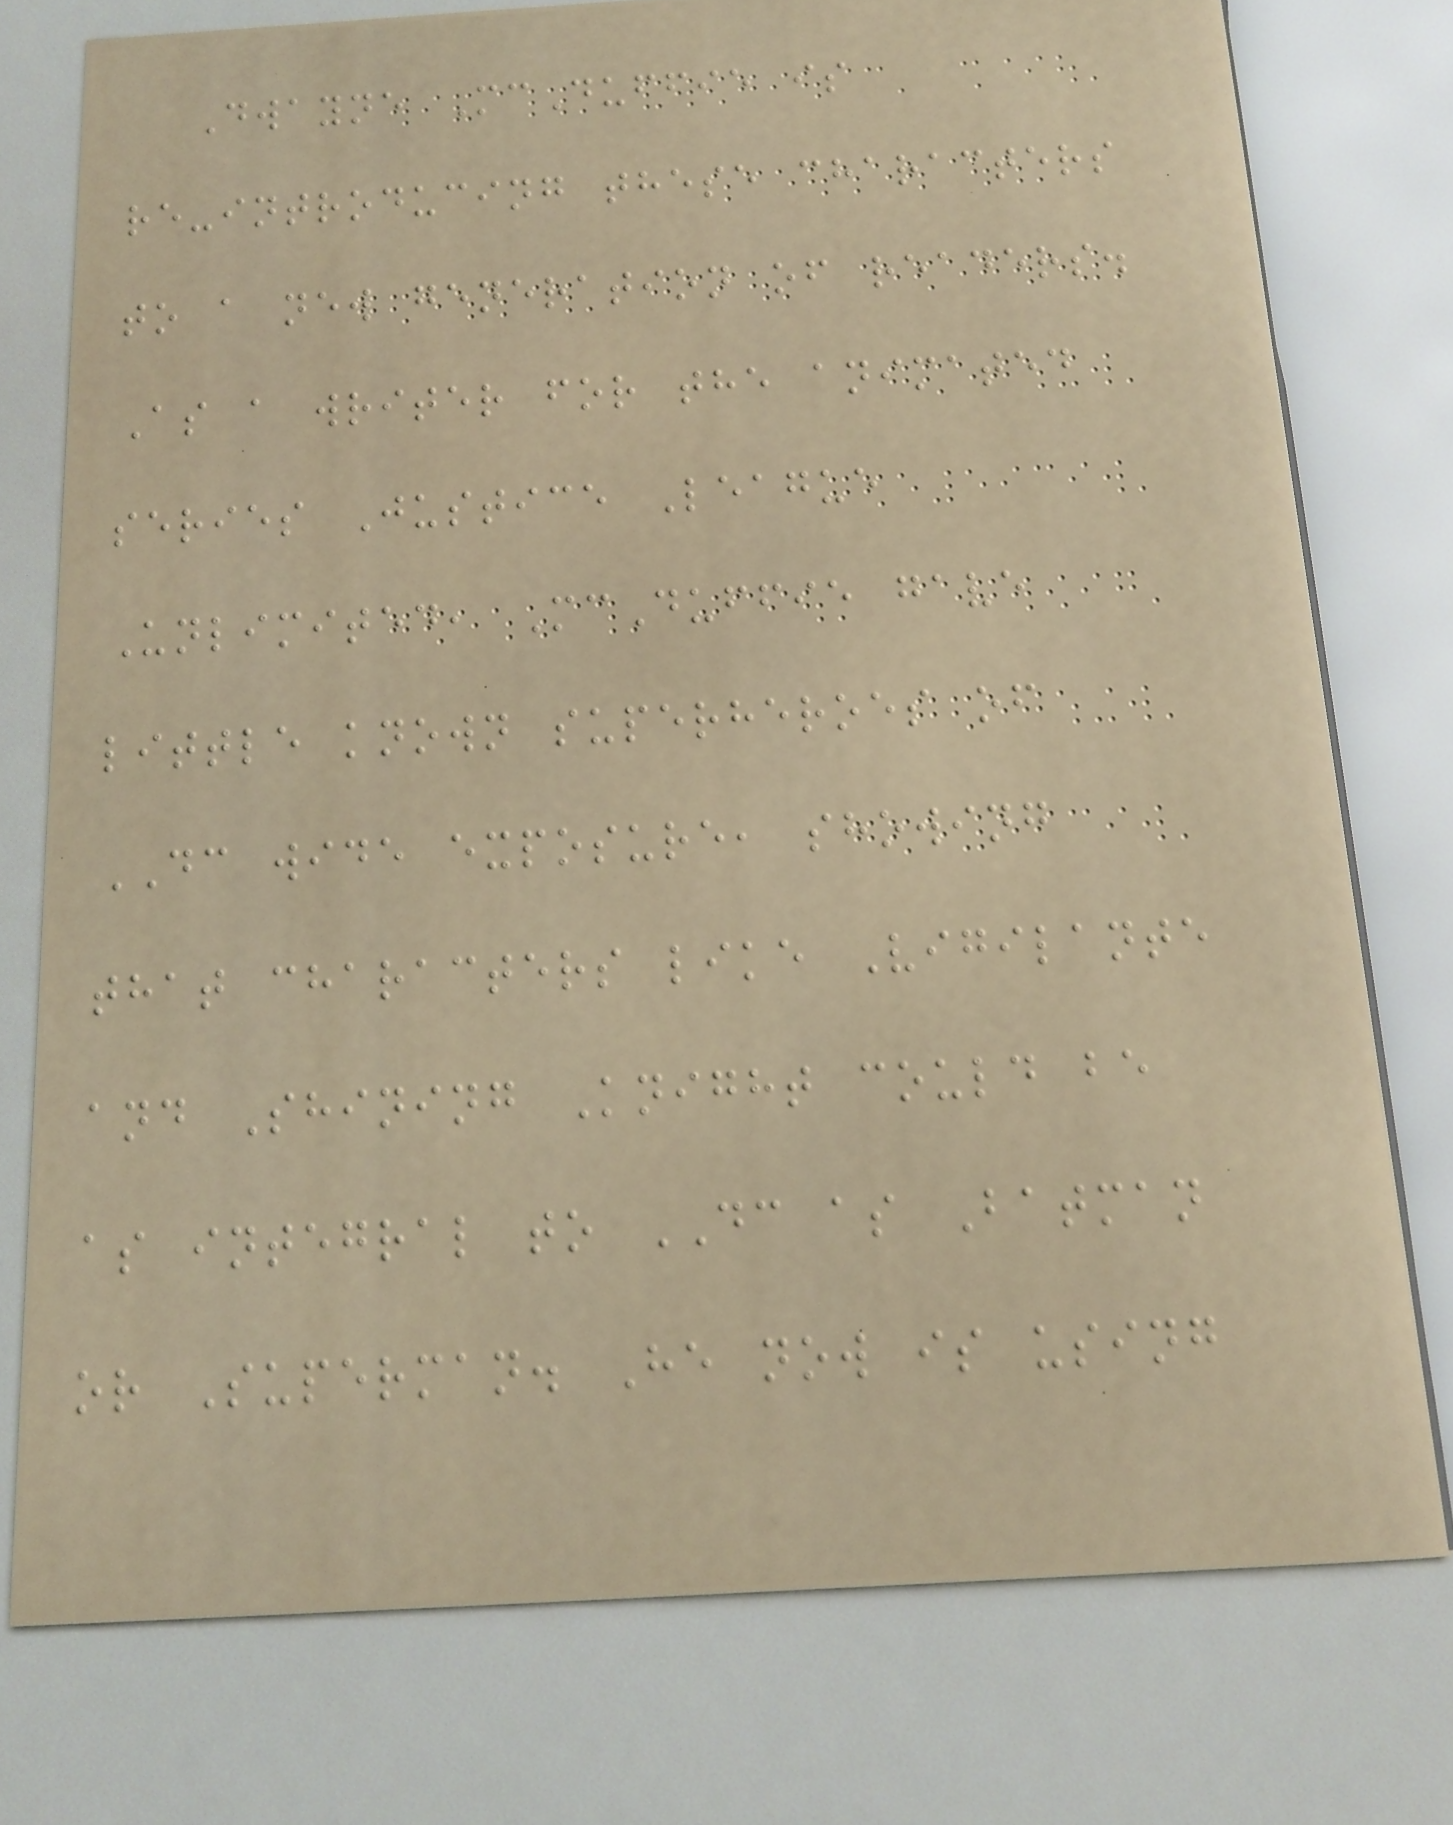Dwayne McDuffie is
re-introducing these characters
to a new generation of readers.
As a writer for the animated
series Justice League
Unlimited, McDuffie gave
little known superheroes of
DC wide exposure, showing
that characters like Vigilante
and Shining Knight could be
as integral to DC as Batman
or Superman. He now is using
